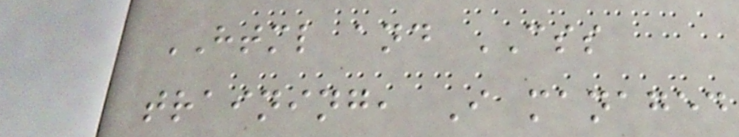HTML and CSS
training, I managed
